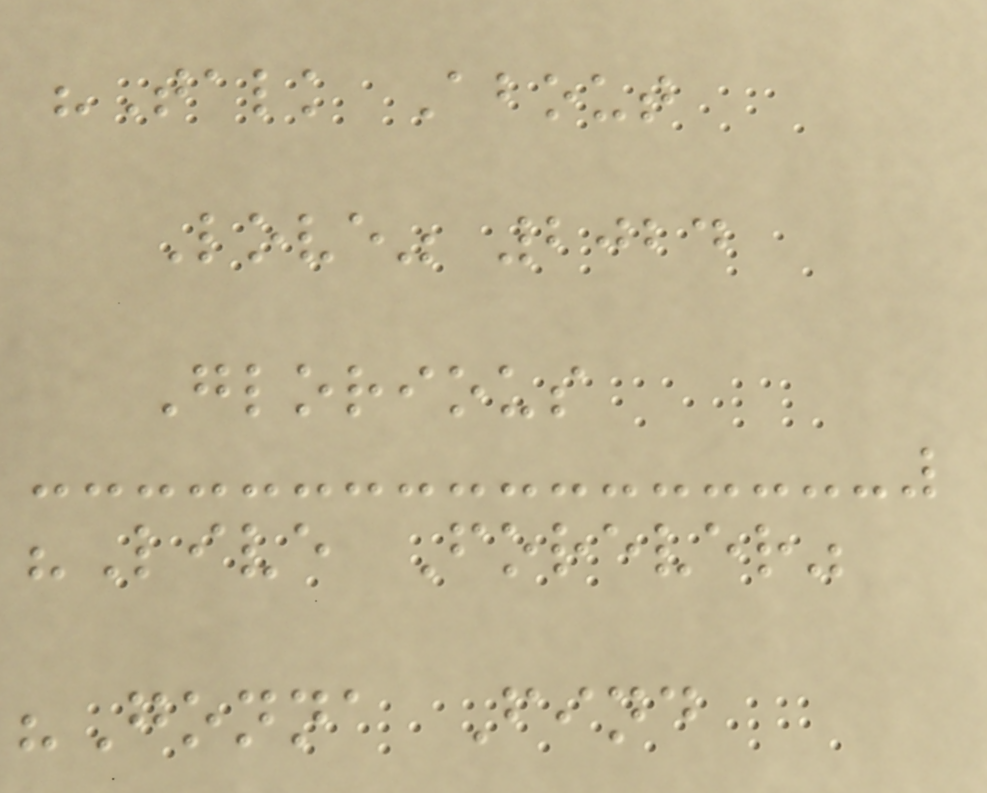"Talk About
Love" 2024
Glorious
"Live Forever"
"Gonna Find
